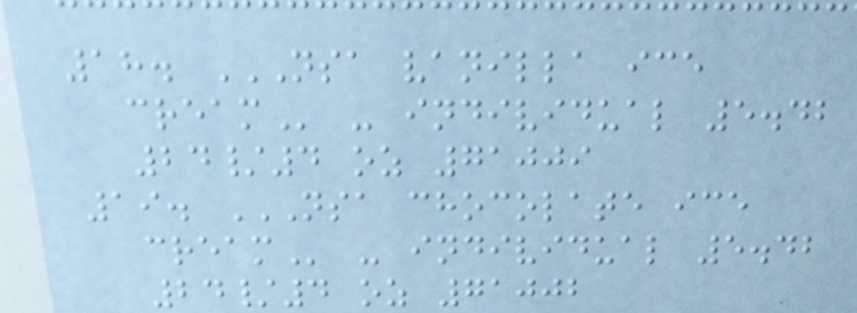18. NSA VANILLA ICE
CREAM - individual 5.42
24/4 oz 71009
19. NSA CHOCOLATE ICE
CREAM - individual 5.42
24/4 oz 71002
